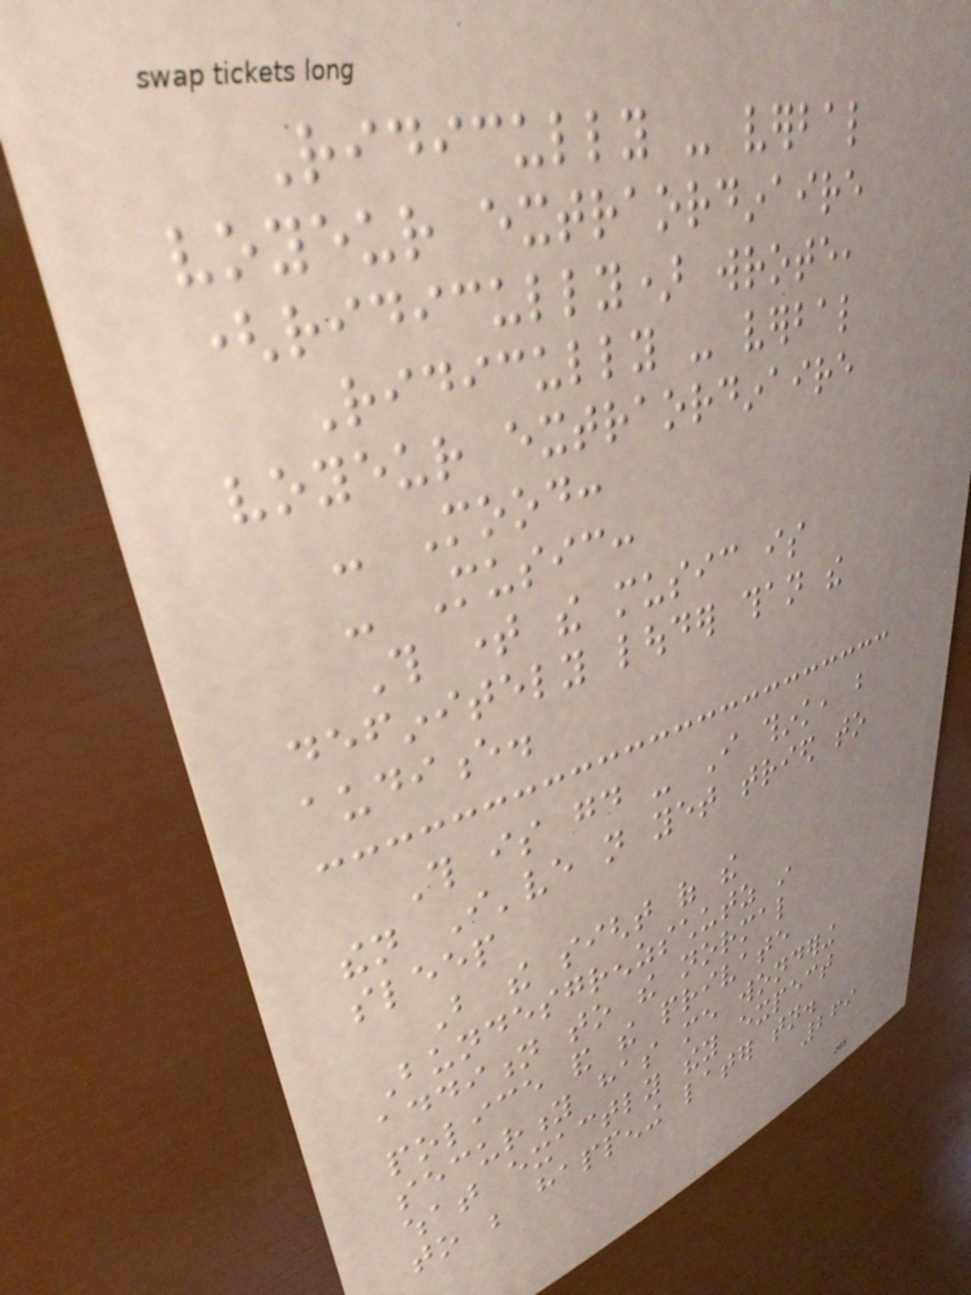Ridicully - verbal
voyeur extraordinaire
(ridicully) wrote,
Ridicully - verbal
voyeur extraordinaire
- Mood:
- Music:
This time the music is
definitely louder than the
audience.
This is good - I think, but
then I've not yet tried to
sleep
But the sight of the
Bundesgrenzschutz in
addition to the normal
police and the private
security has me wondering
what exactly they expect
to be happening later tonight.
269
